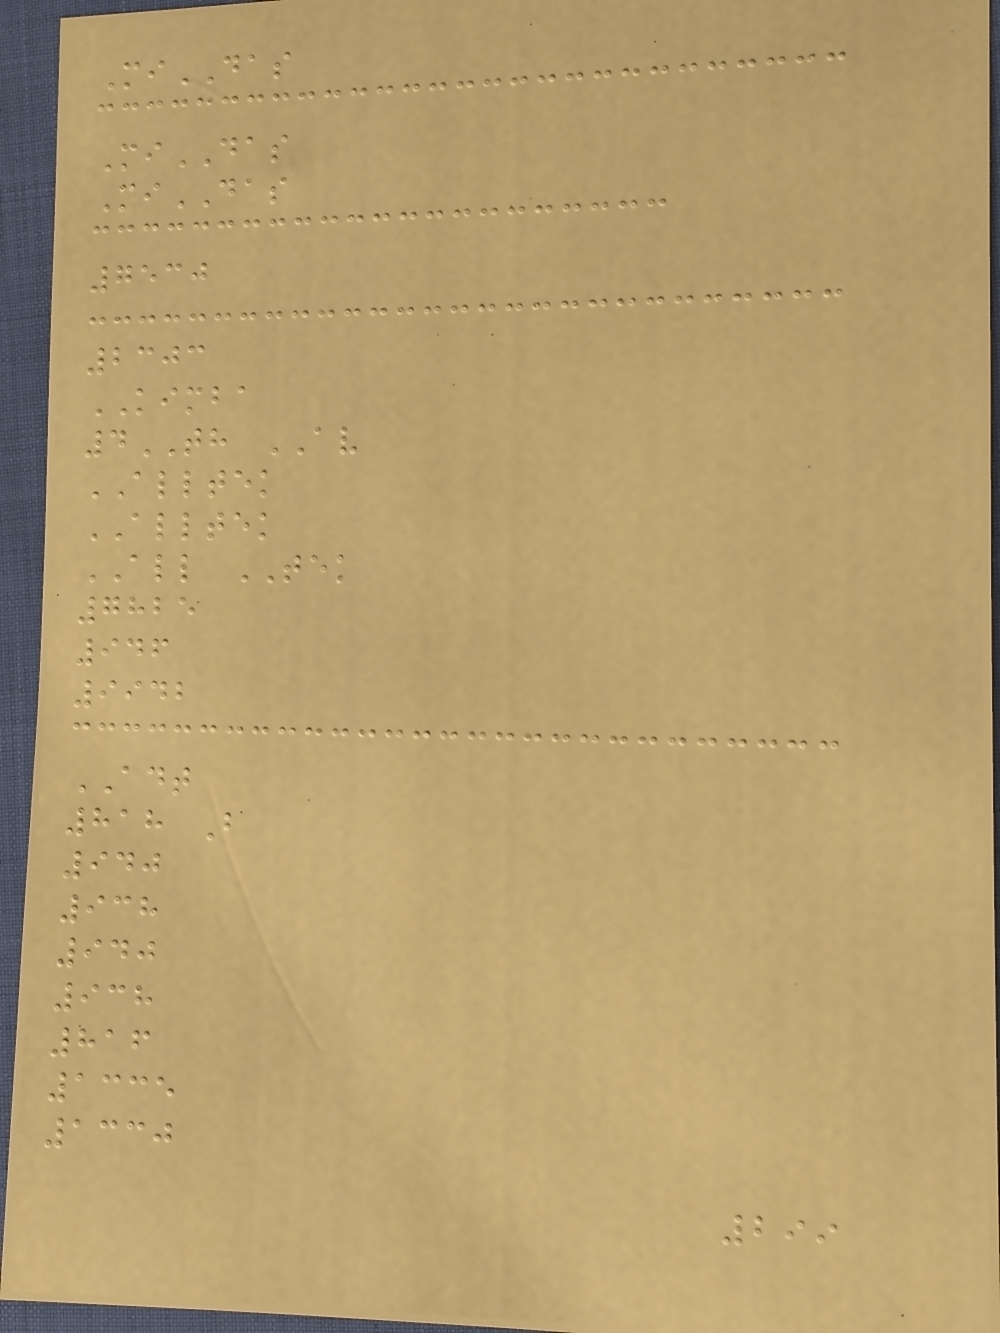MiDAS
MiDAS
MiDAS
7530
2303
KIMBA
4TH AV
ALLTEK
ALLTEK
ALL TEK
7825
946
9942
ADT
818 B
940
938
940
938
816
1335
1330
299
